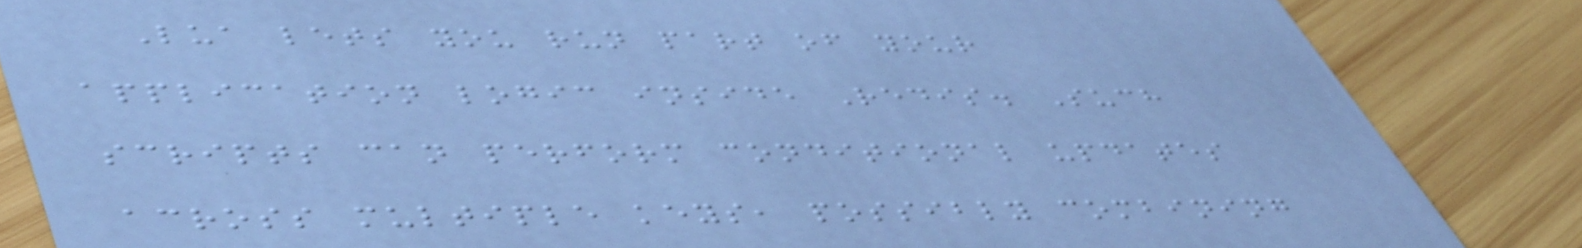Lua lets you run part of your
application logic inside Redis. Such
scripts can perform conditional updates
across multiple keys, possibly combining
